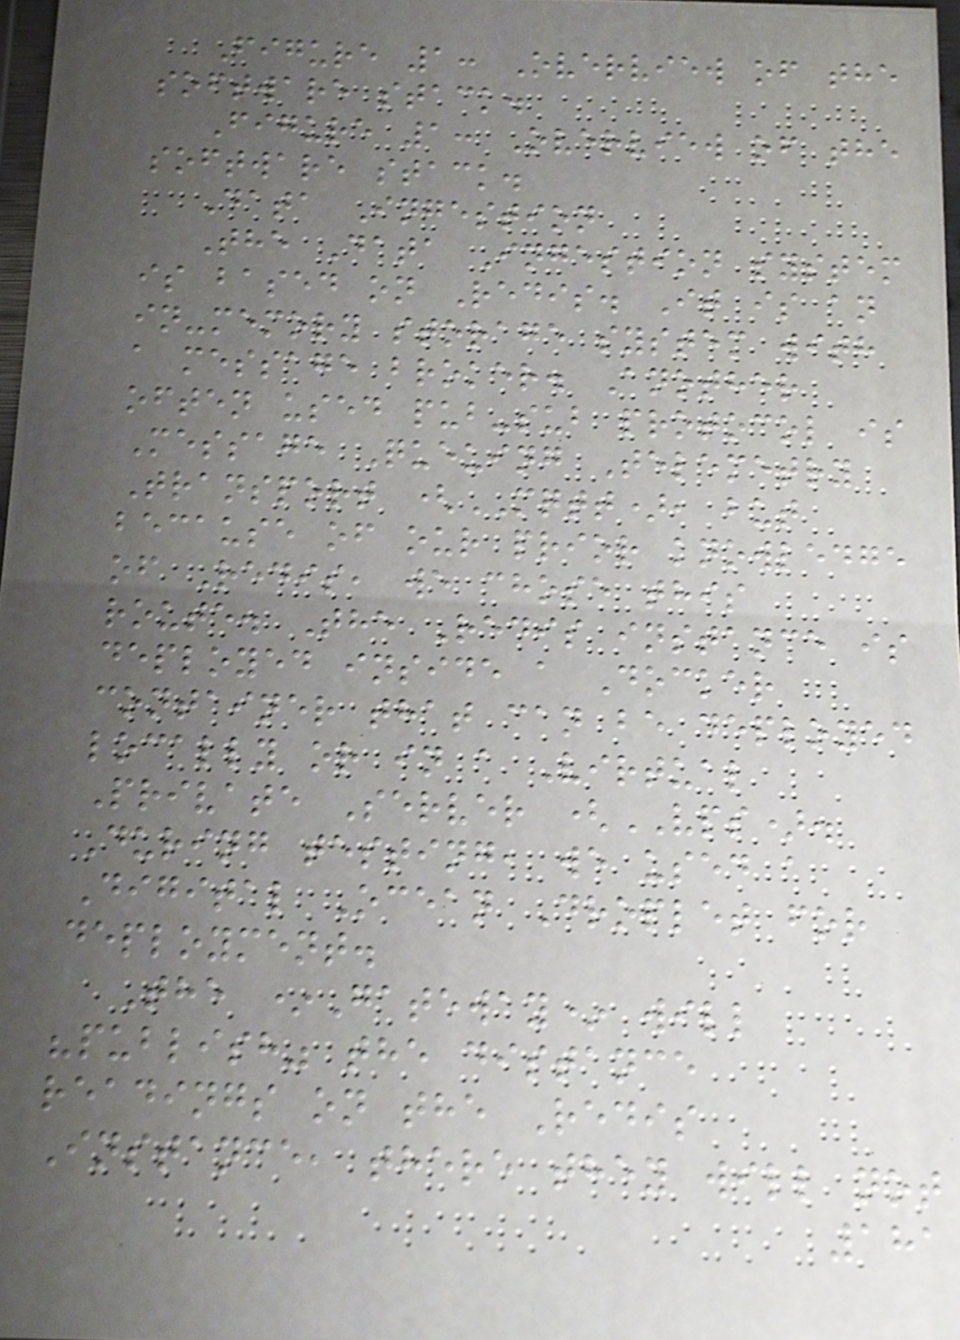Figure 1: Overview of the
software stack.
Figure 1: Overview of the
software stack.
Data Ingestion
The Data Ingestion system
is based on Redis. It is an
in-memory storage system with
a message broker. Another
often used pub-sub protocol is
Message Queuing Telemetry
Transport (MQTT), but
because of our prior knowledge
of Redis, we chose this
route. The Redis instance is
deployed inside a Docker
container that can be deployed
locally or in a Virtual
Private Server (VPS).
During testing, we used a
Digital Ocean Droplet for
deployment.
The *Gateway* will
"publish" the distance
readings on the Redis
Instance, there they will not
181
